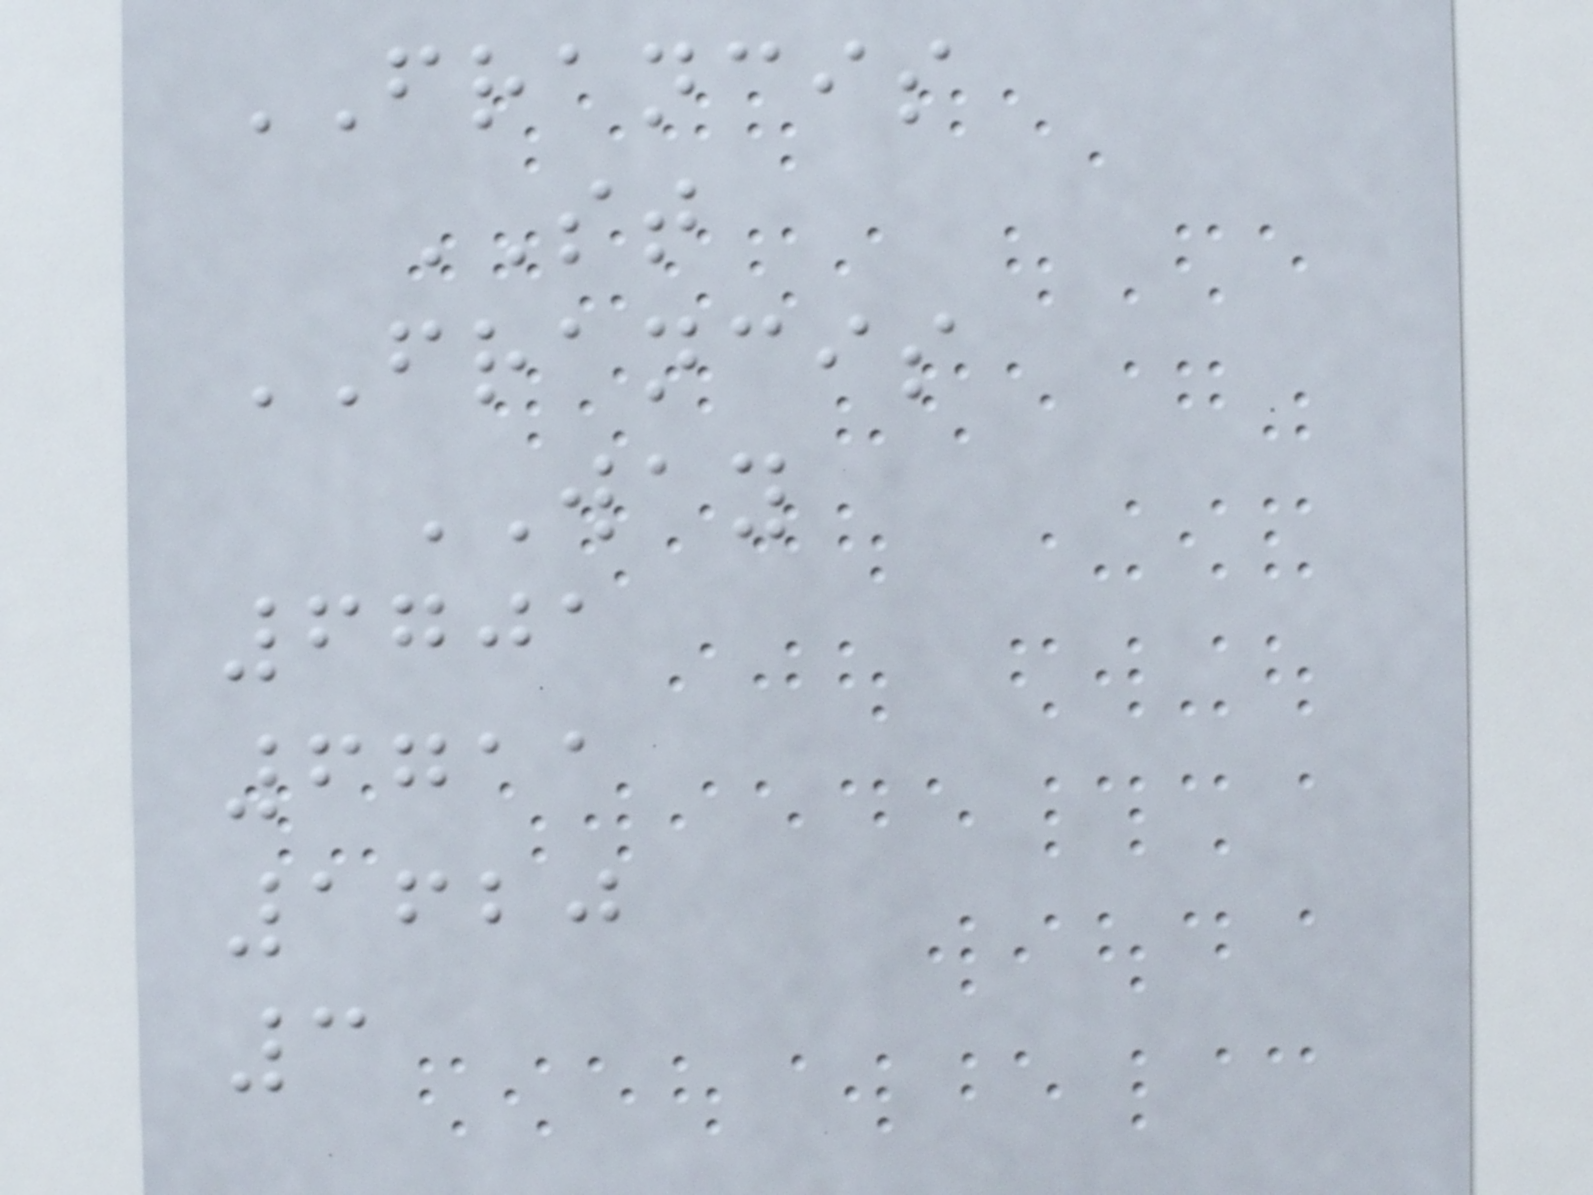FRANCIS
ST
FRANCIS
WAY
6701
6711
1620
3
